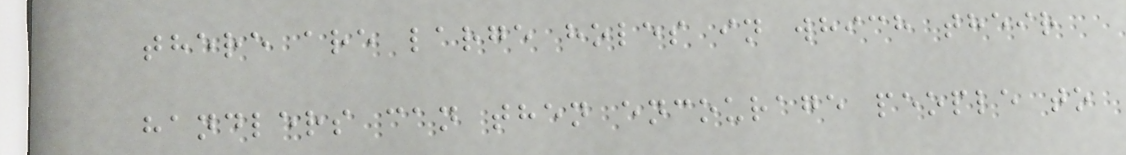there are large holes in which their
handlers can then encourage people to
